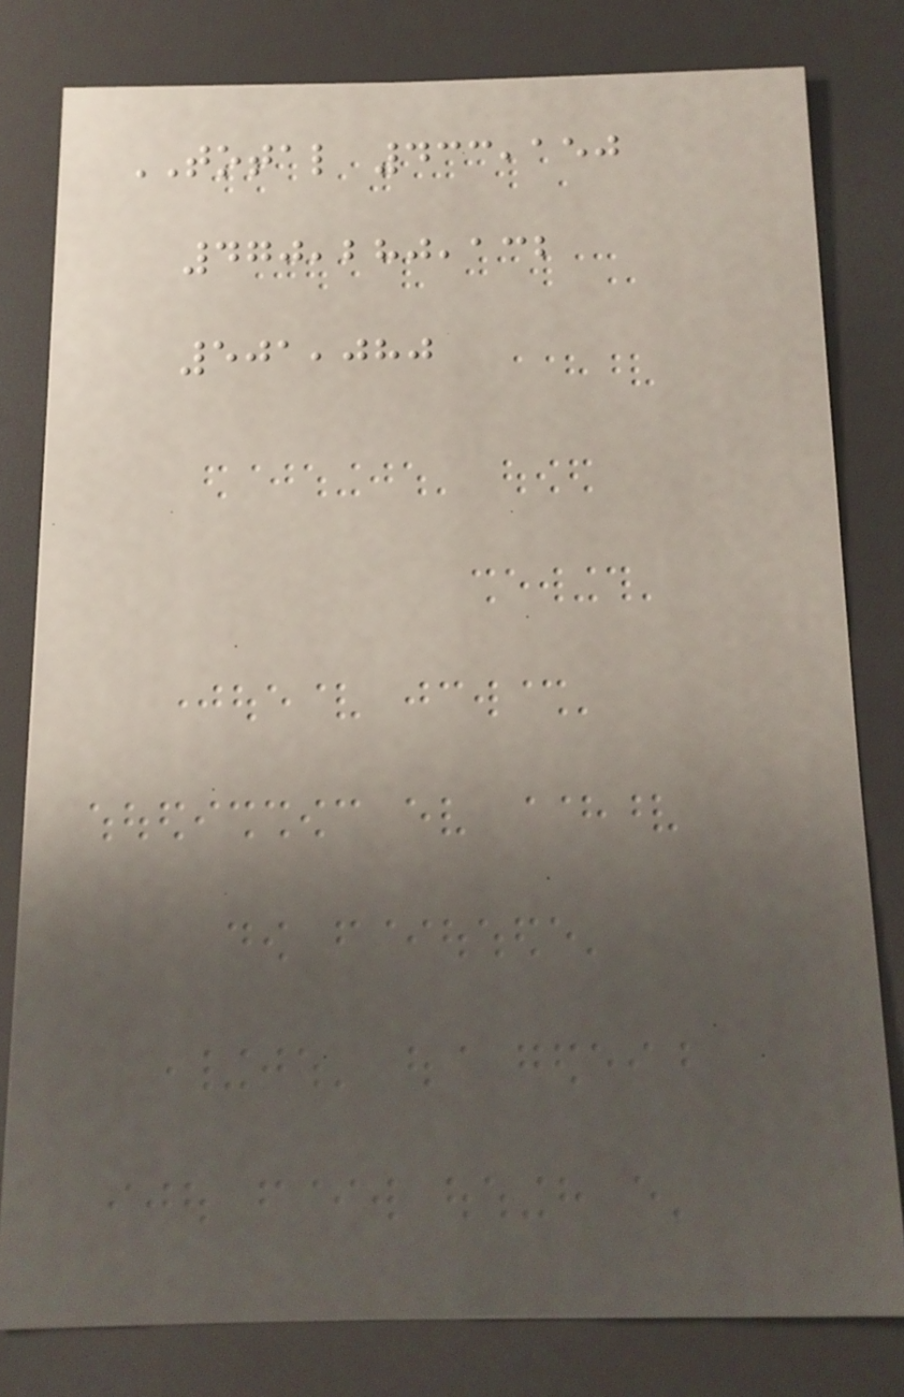TOTAL 433,150
470,280,132
501,080
